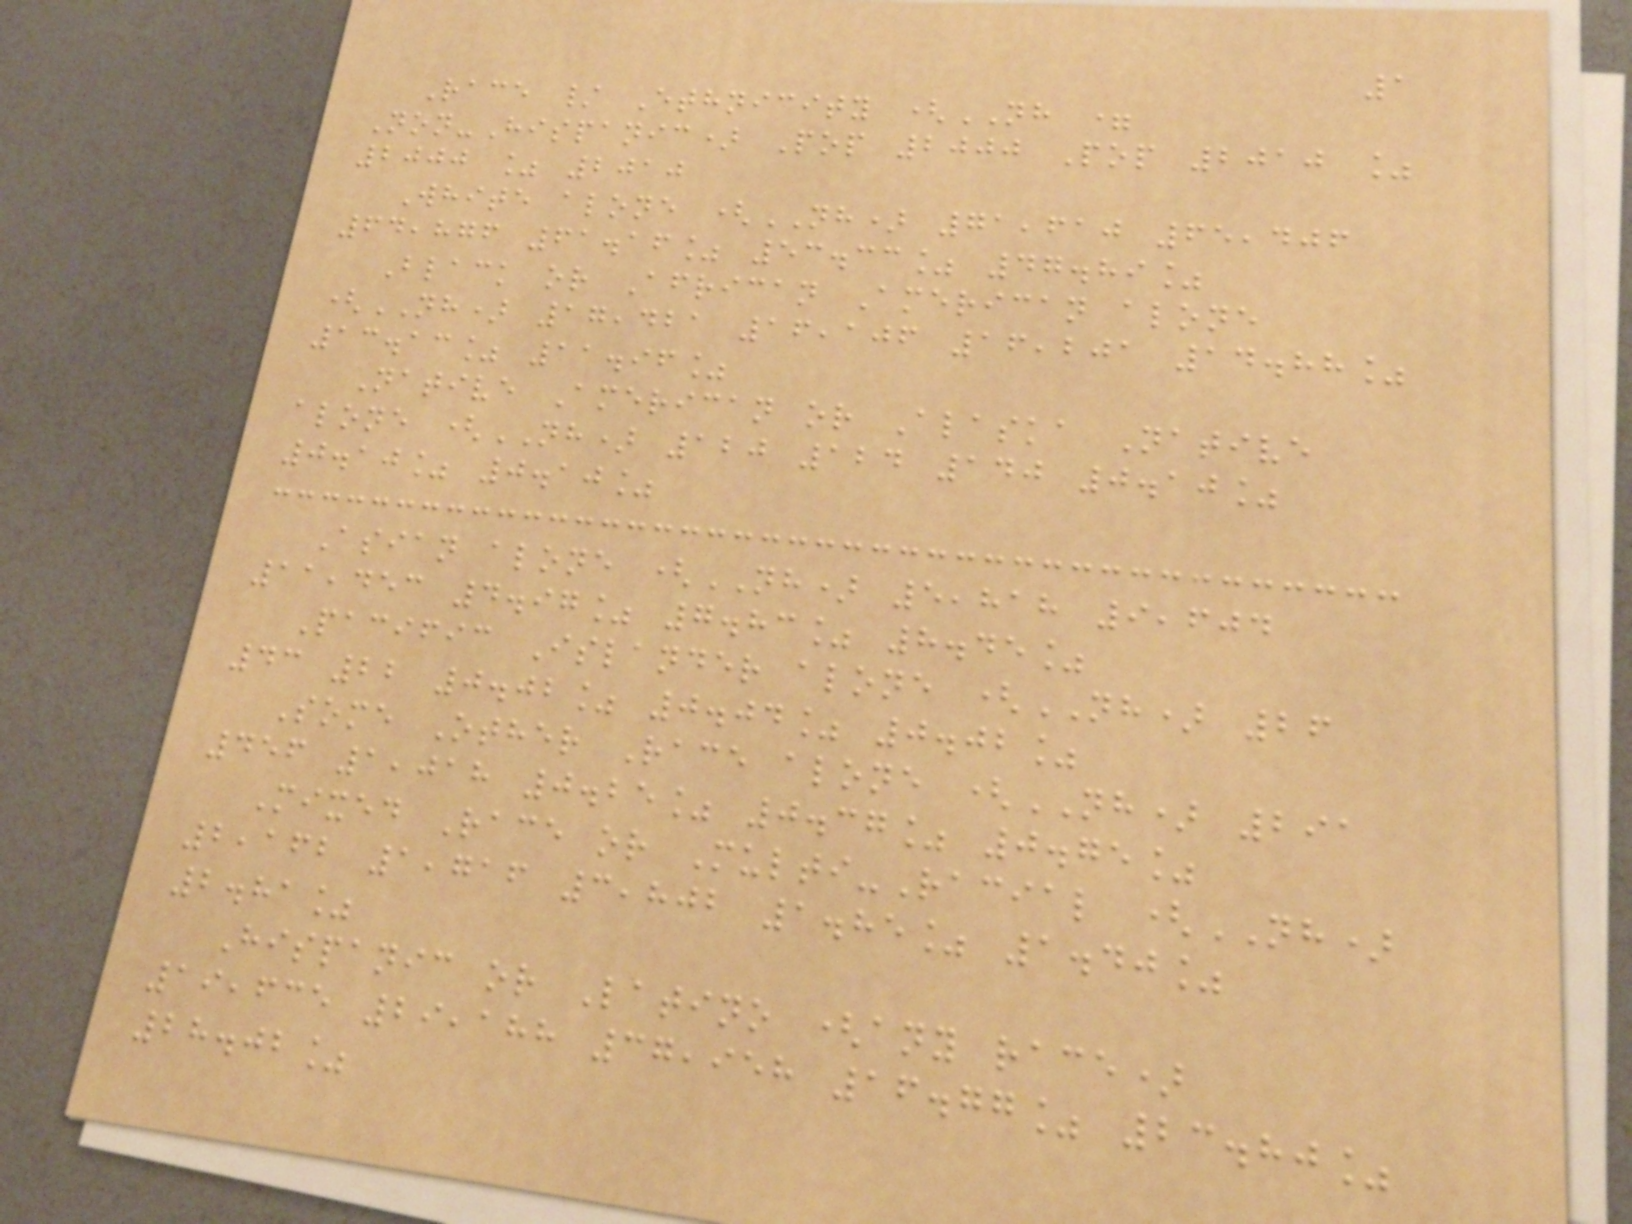1
Race / Ethnicity (NH =
Non-Hispanic) Pop 2000 Pop 2010 %
2000 % 2010
White alone (NH) 71,610 65,406
64,876 61.16% 53.33% 47.89%
Black or African American alone
(NH) 17,421 16,106 16,201 14.88%
13.13% 11.96%
Native American or Alaska Native
alone (NH) 120 124 140 0.10%
0.10% 0.10%
Asian alone (NH) 5,818 9,604
11,453 4.97% 7.83% 8.45%
Pacific Islander alone (NH) 26
43 22 0.02% 0.04% 0.02%
Some Other Race alone (NH) 291
456 1,018 0.25% 0.37% 0.75%
Mixed Race or Multi-Racial (NH)
2,162 1,716 3,802 1.85% 1.40%
2.81%
Hispanic or Latino (any race)
19,635 29,188 37,958 16.77% 23.80%
28.02%
